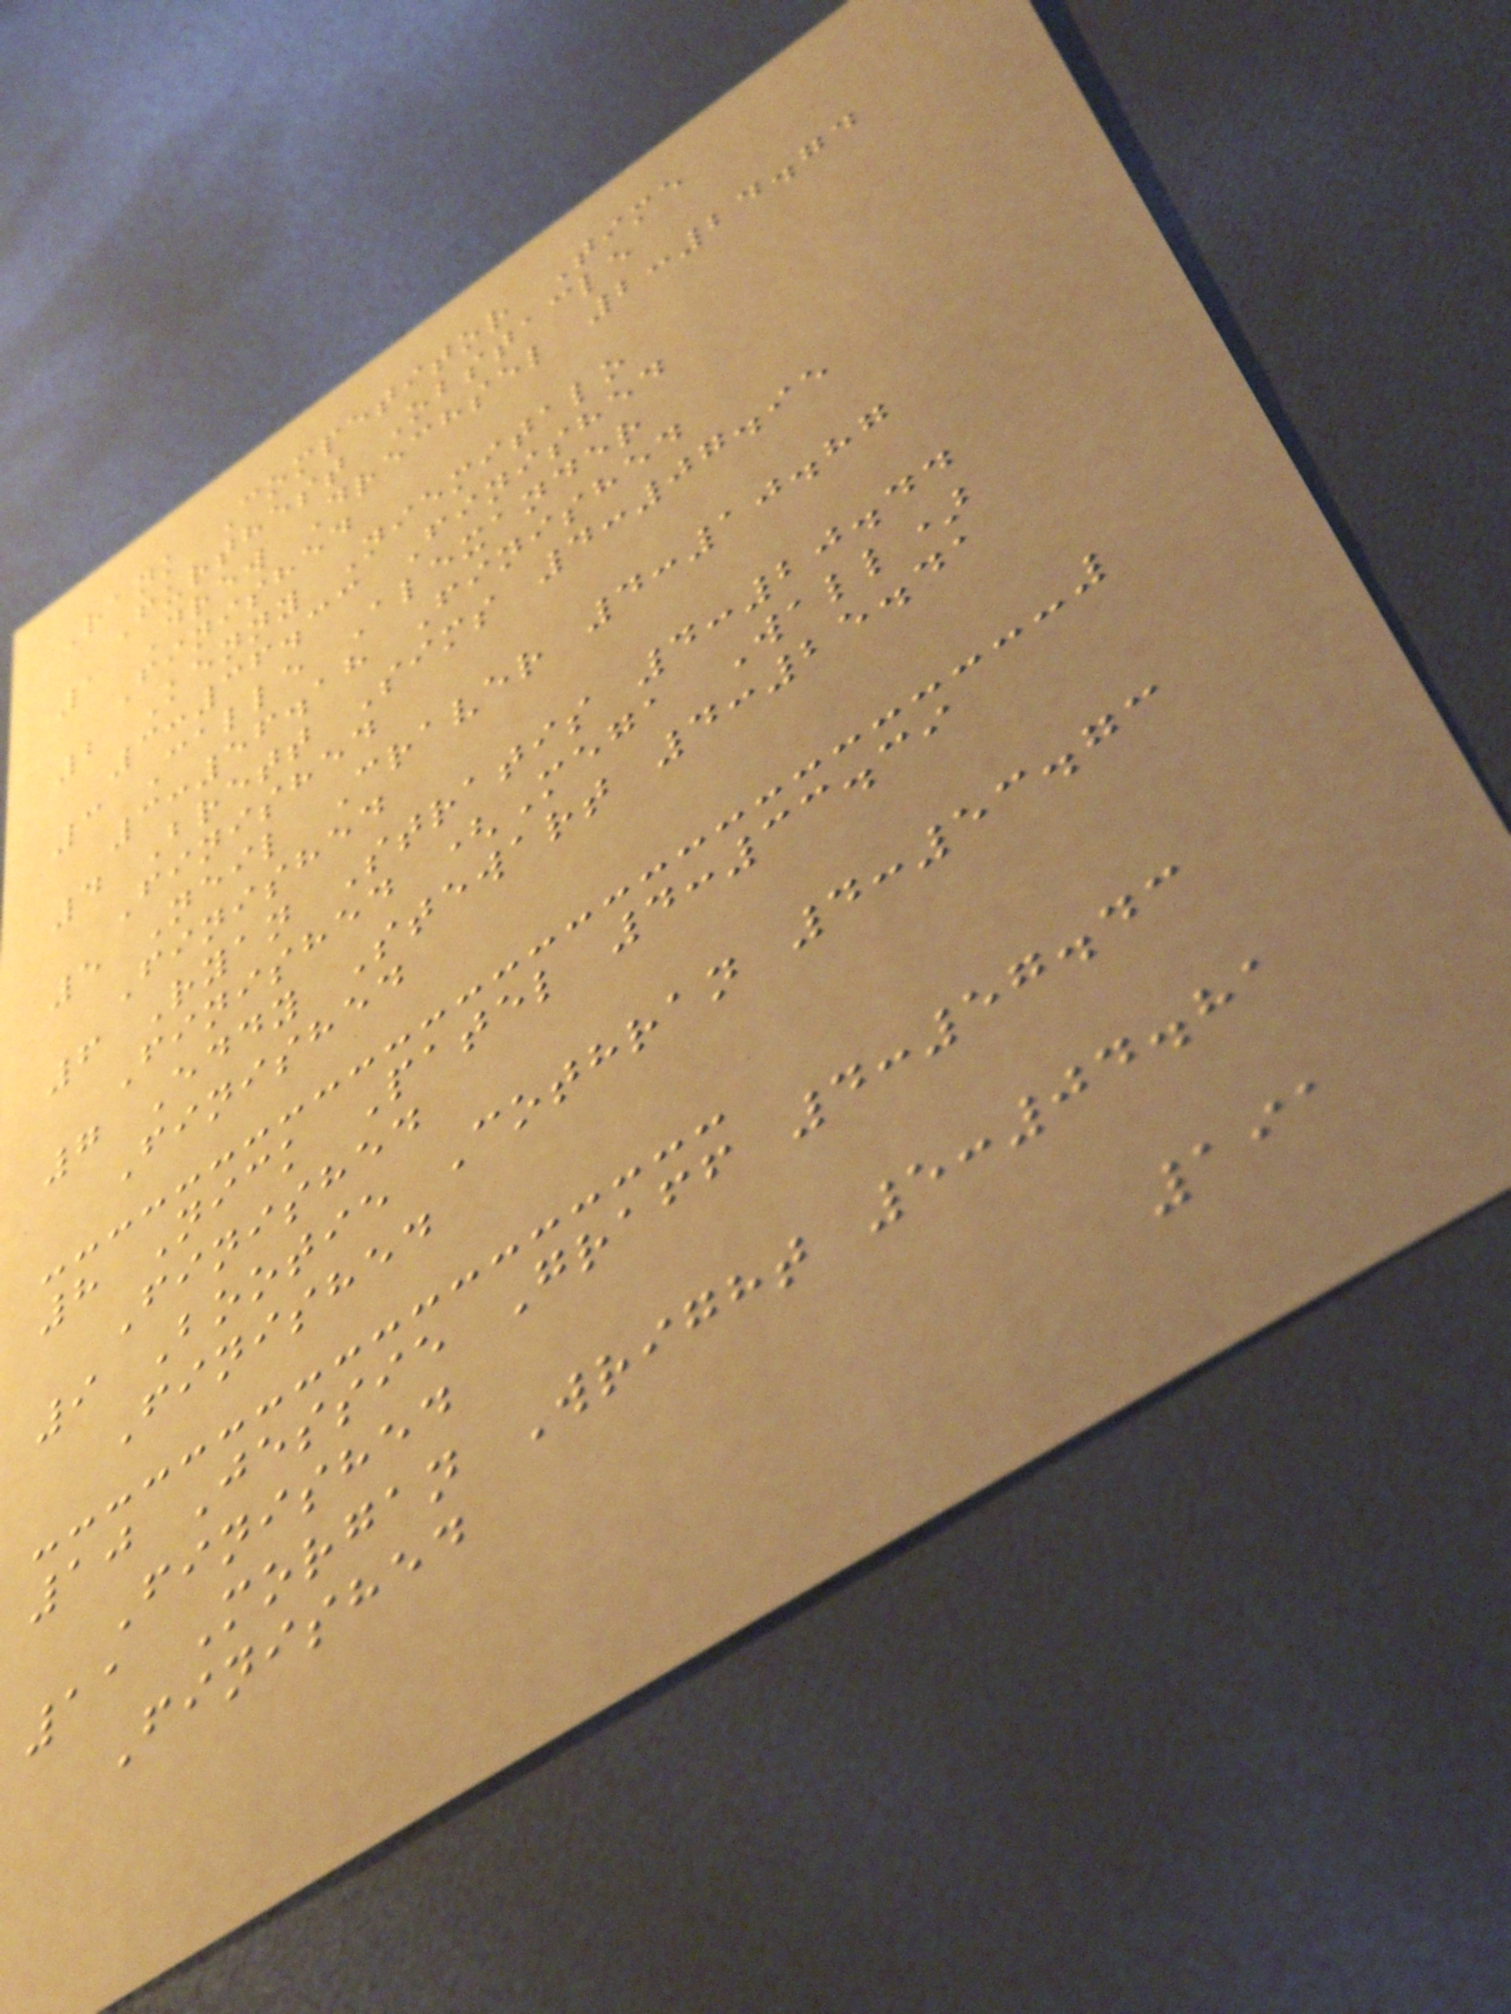Rank Competitor Time
Furthest Obstacle
1 Drew Drechsel 2:24.74
Finished
2 Kenny Niemitalo
3:36.33 Finished
3 Calle Alexander
3:56.18 Finished
4 Brett Sims 4:07.95
Finished
5 Neil Craver 4:10.87
Finished
6 Ryan Stratis 4:20.44
Finished (Mega Wall)
7 Eddy Stewart 4:25.41
Finished
8 Nick Patel 4:33.39
Finished
9 Bootie Cothran 4:53.73
Finished
10 Jessie Graff 4:57.43
Finished
11 Morgan Wright 5:04.81
Finished
191
